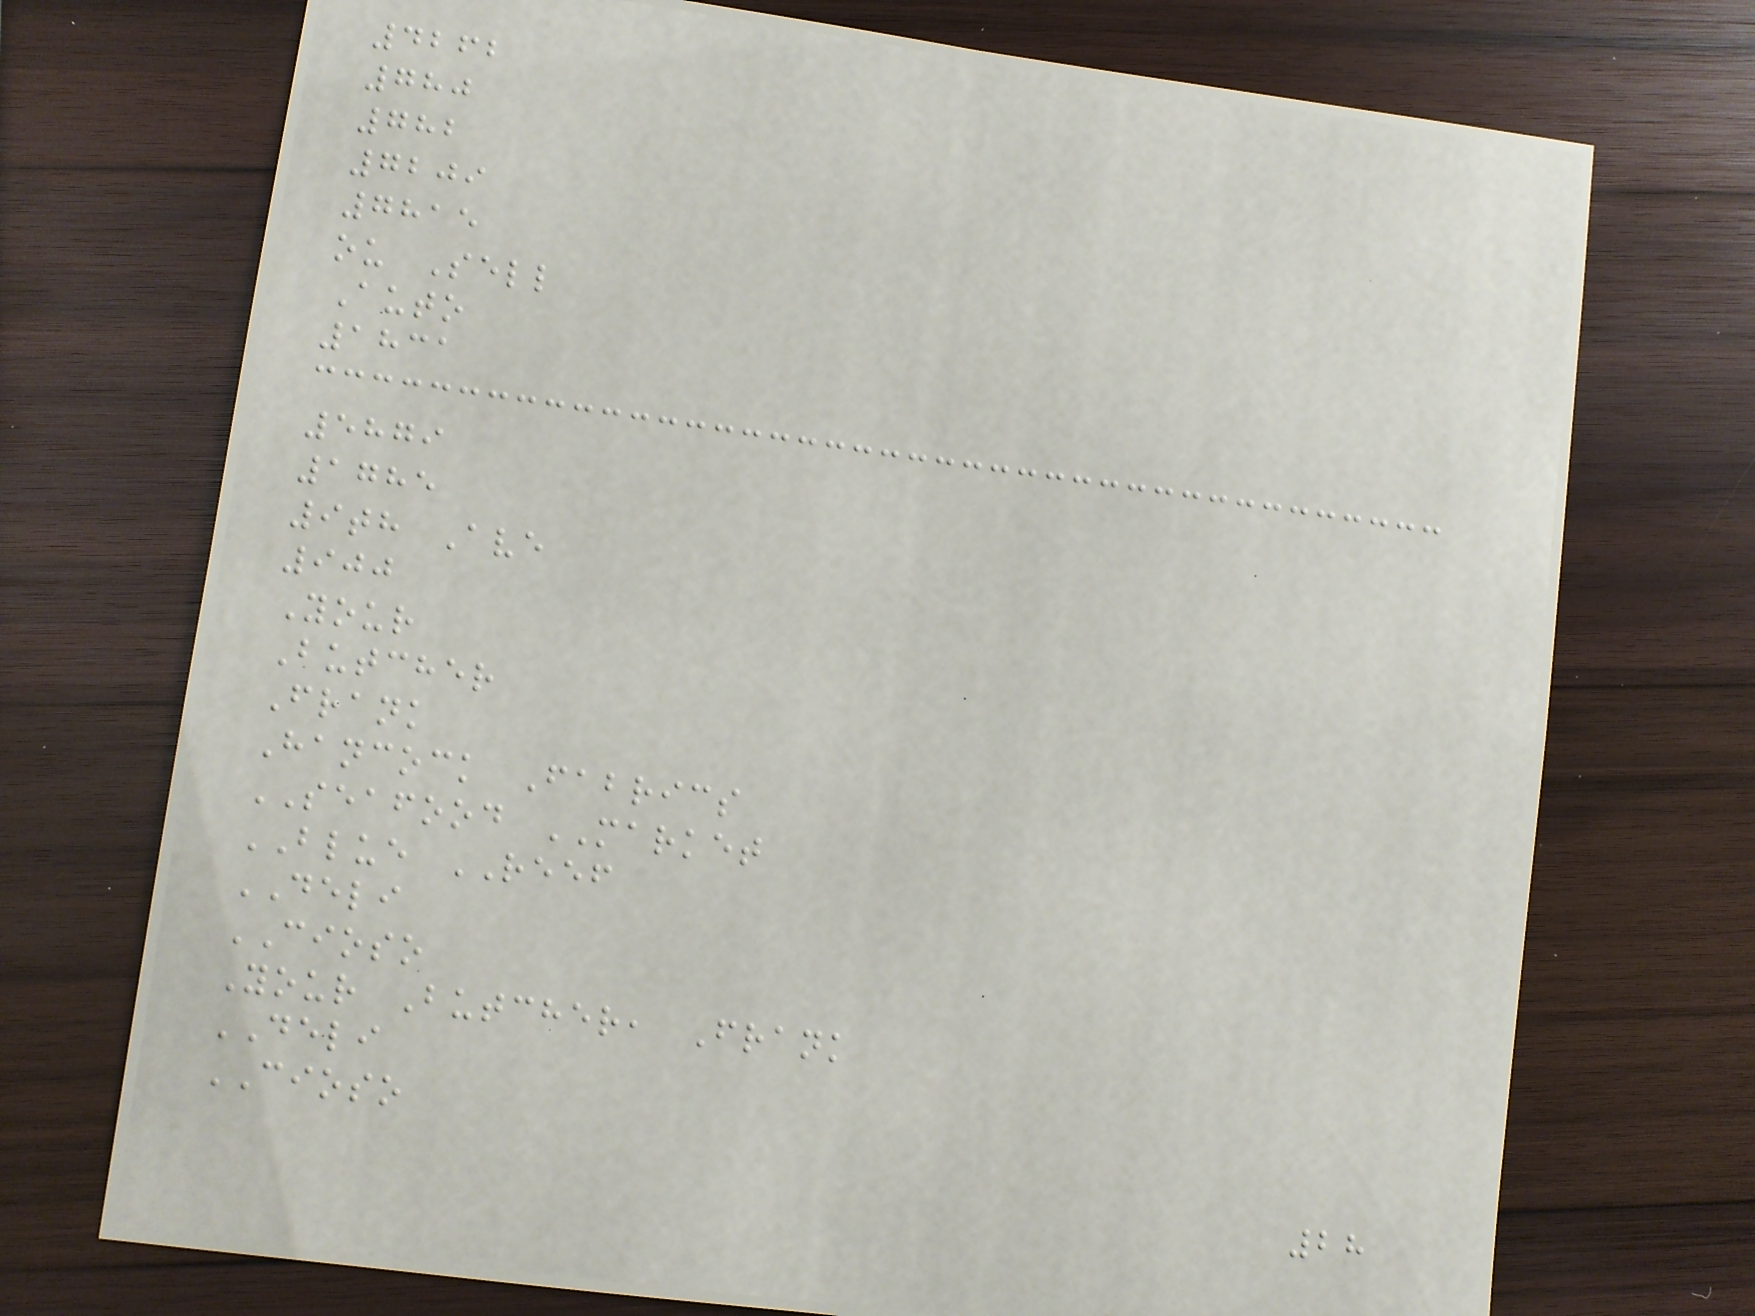4262
780
782
7209
7815
ou Sell
Auto
1831
5879
1785
9th Ave
900
Your
Butcher
Frank
Hancock Fabrics
SEAFOOD MARKET
BLUE REEF
DELI
CIOSO
Your Butcher, Frank
DELI
CIOSO
28
